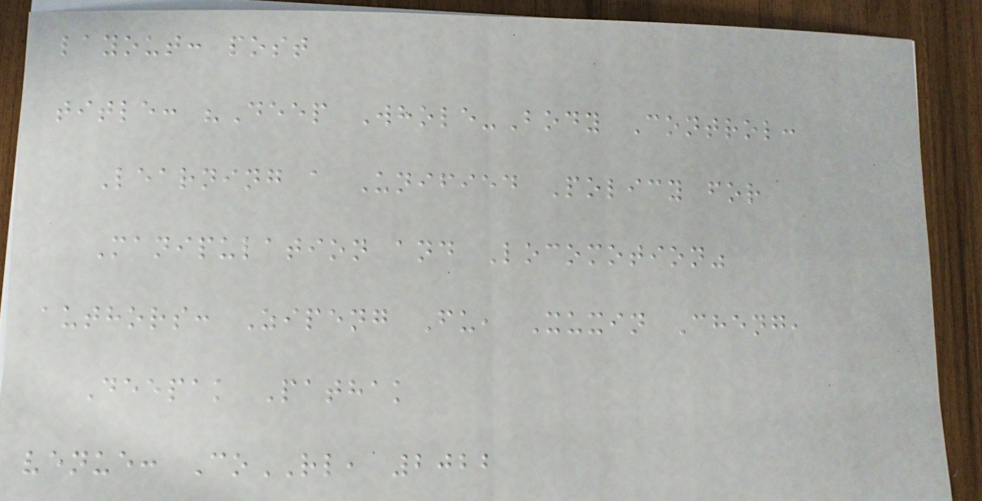layout: post
title: "Deep Whole-Body Control:
Learning a Unified Policy for
Manipulation and Locomotion"
authors: Zipeng Fu, Xuxin Cheng,
Deepak Pathak
venue: CoRL, 2022
